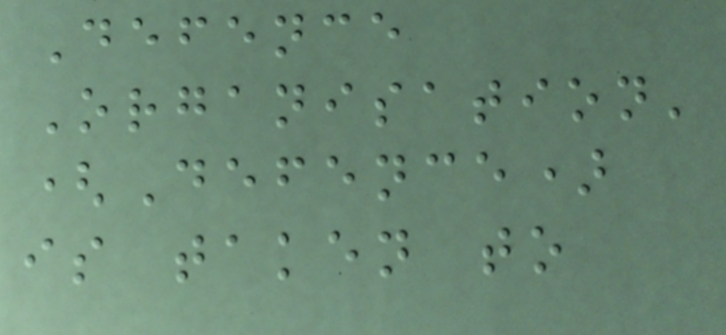Defence
Organisation'
(Defence)
is taken to
